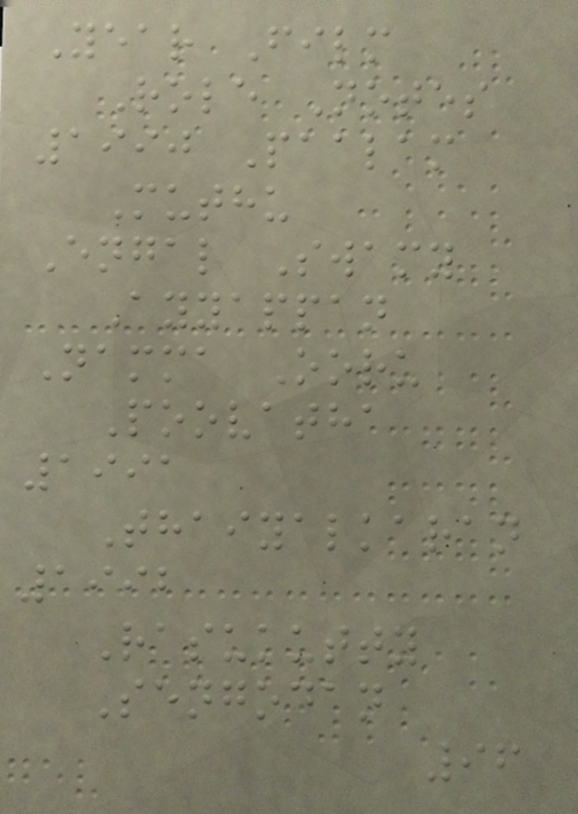Year Film
Role Notes
1990 Paalam
Muthu
Engal Swamy
Ayyappan
Namma Ooru
Poovatha
1991
Thaiyalkaran
1992
Rasukutty
Sengodan
96
